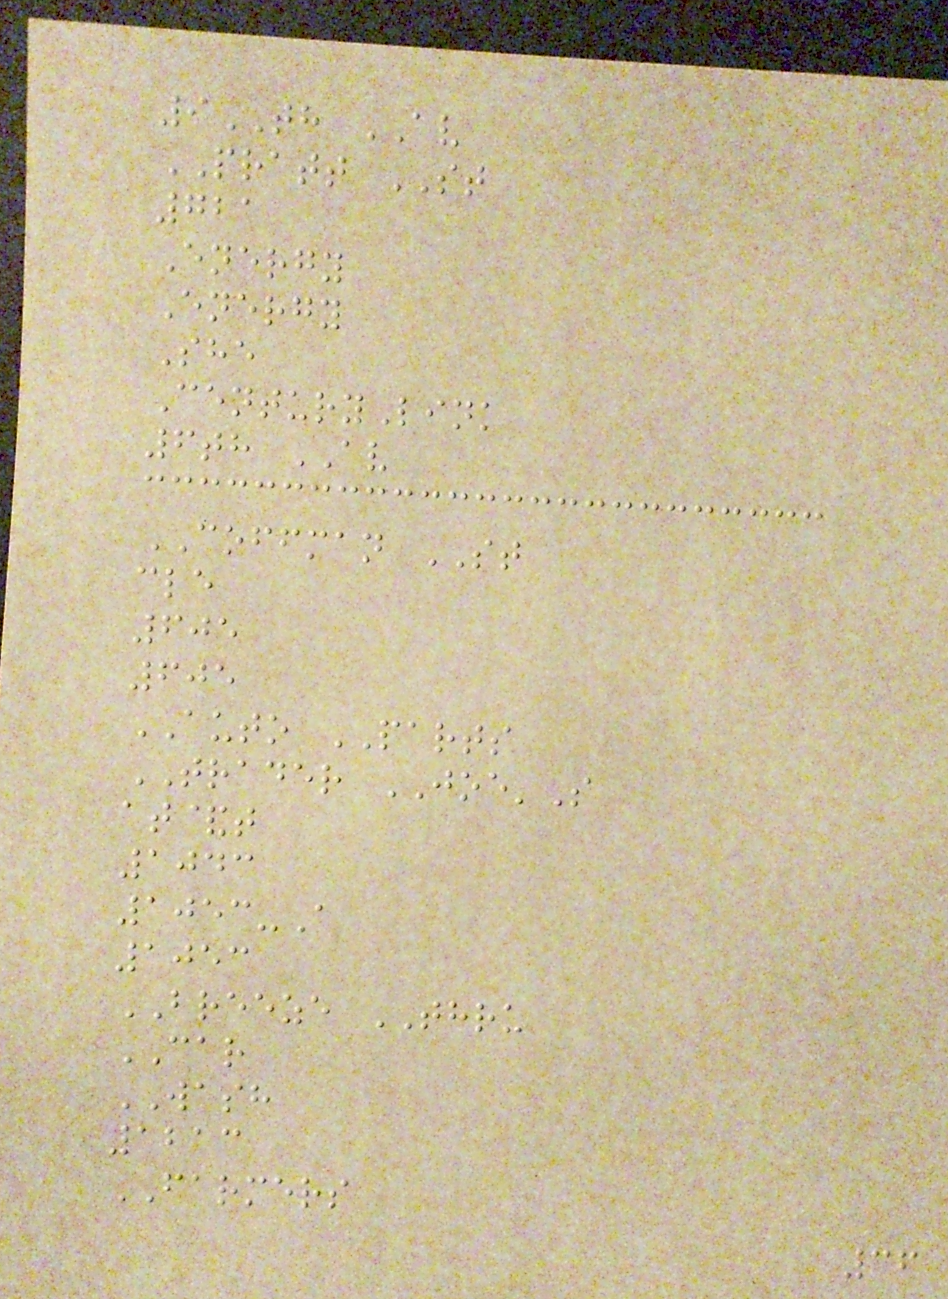9TH AV
PRATT ST
721
Energy
Energy
She
CenturyLink
6th AV
COFFMAN ST
cle
605
605
AUTO PARTS
TRADER JOE'S
at&t
1043
1053-A
1053
BREEZE THRU
CAR
WASH
1213
FARMERS
36
